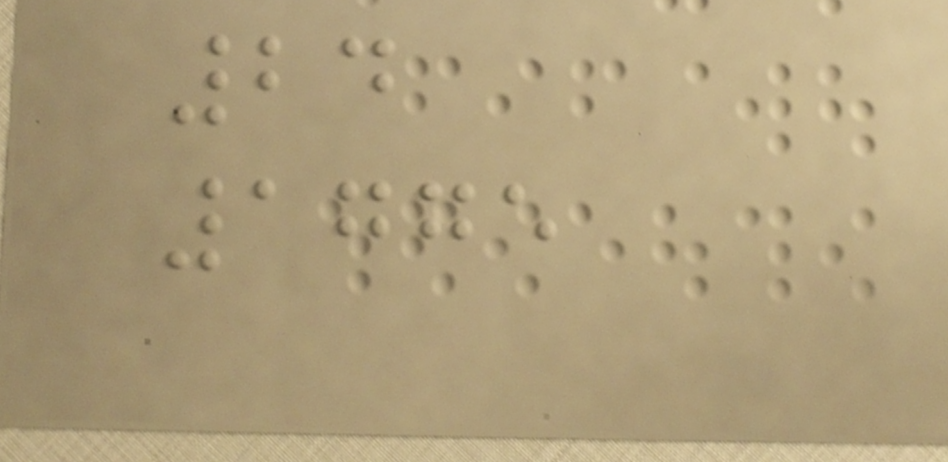24
1775
